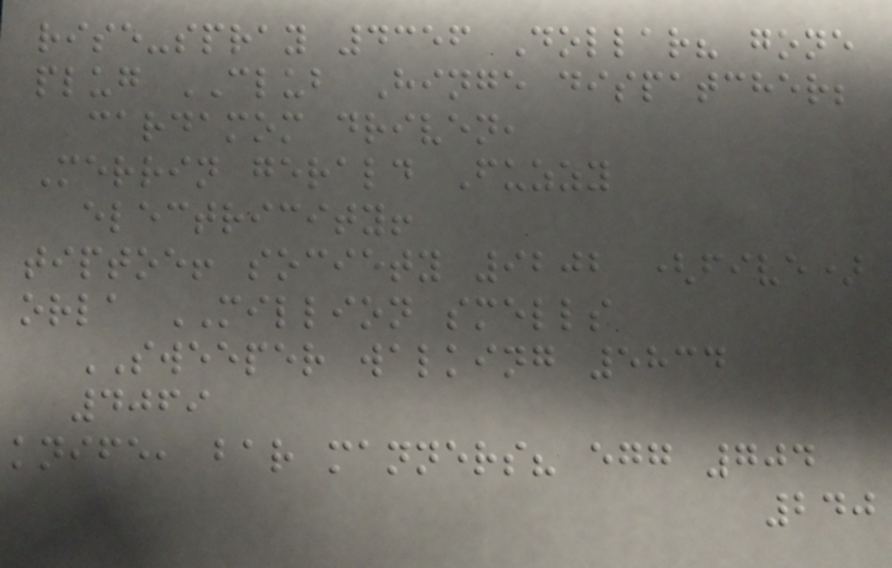rise-spray 4356 Dollar? gone
plug CLUB Hinge dispatcher;
cardamom driven,
Merrin gerald Fuzzy
electricity!
tiptoe! society 9202 (five)
orla MILLION smells
SWEEPER walking 5834
4069
knife, bar manners? egg 704
240
